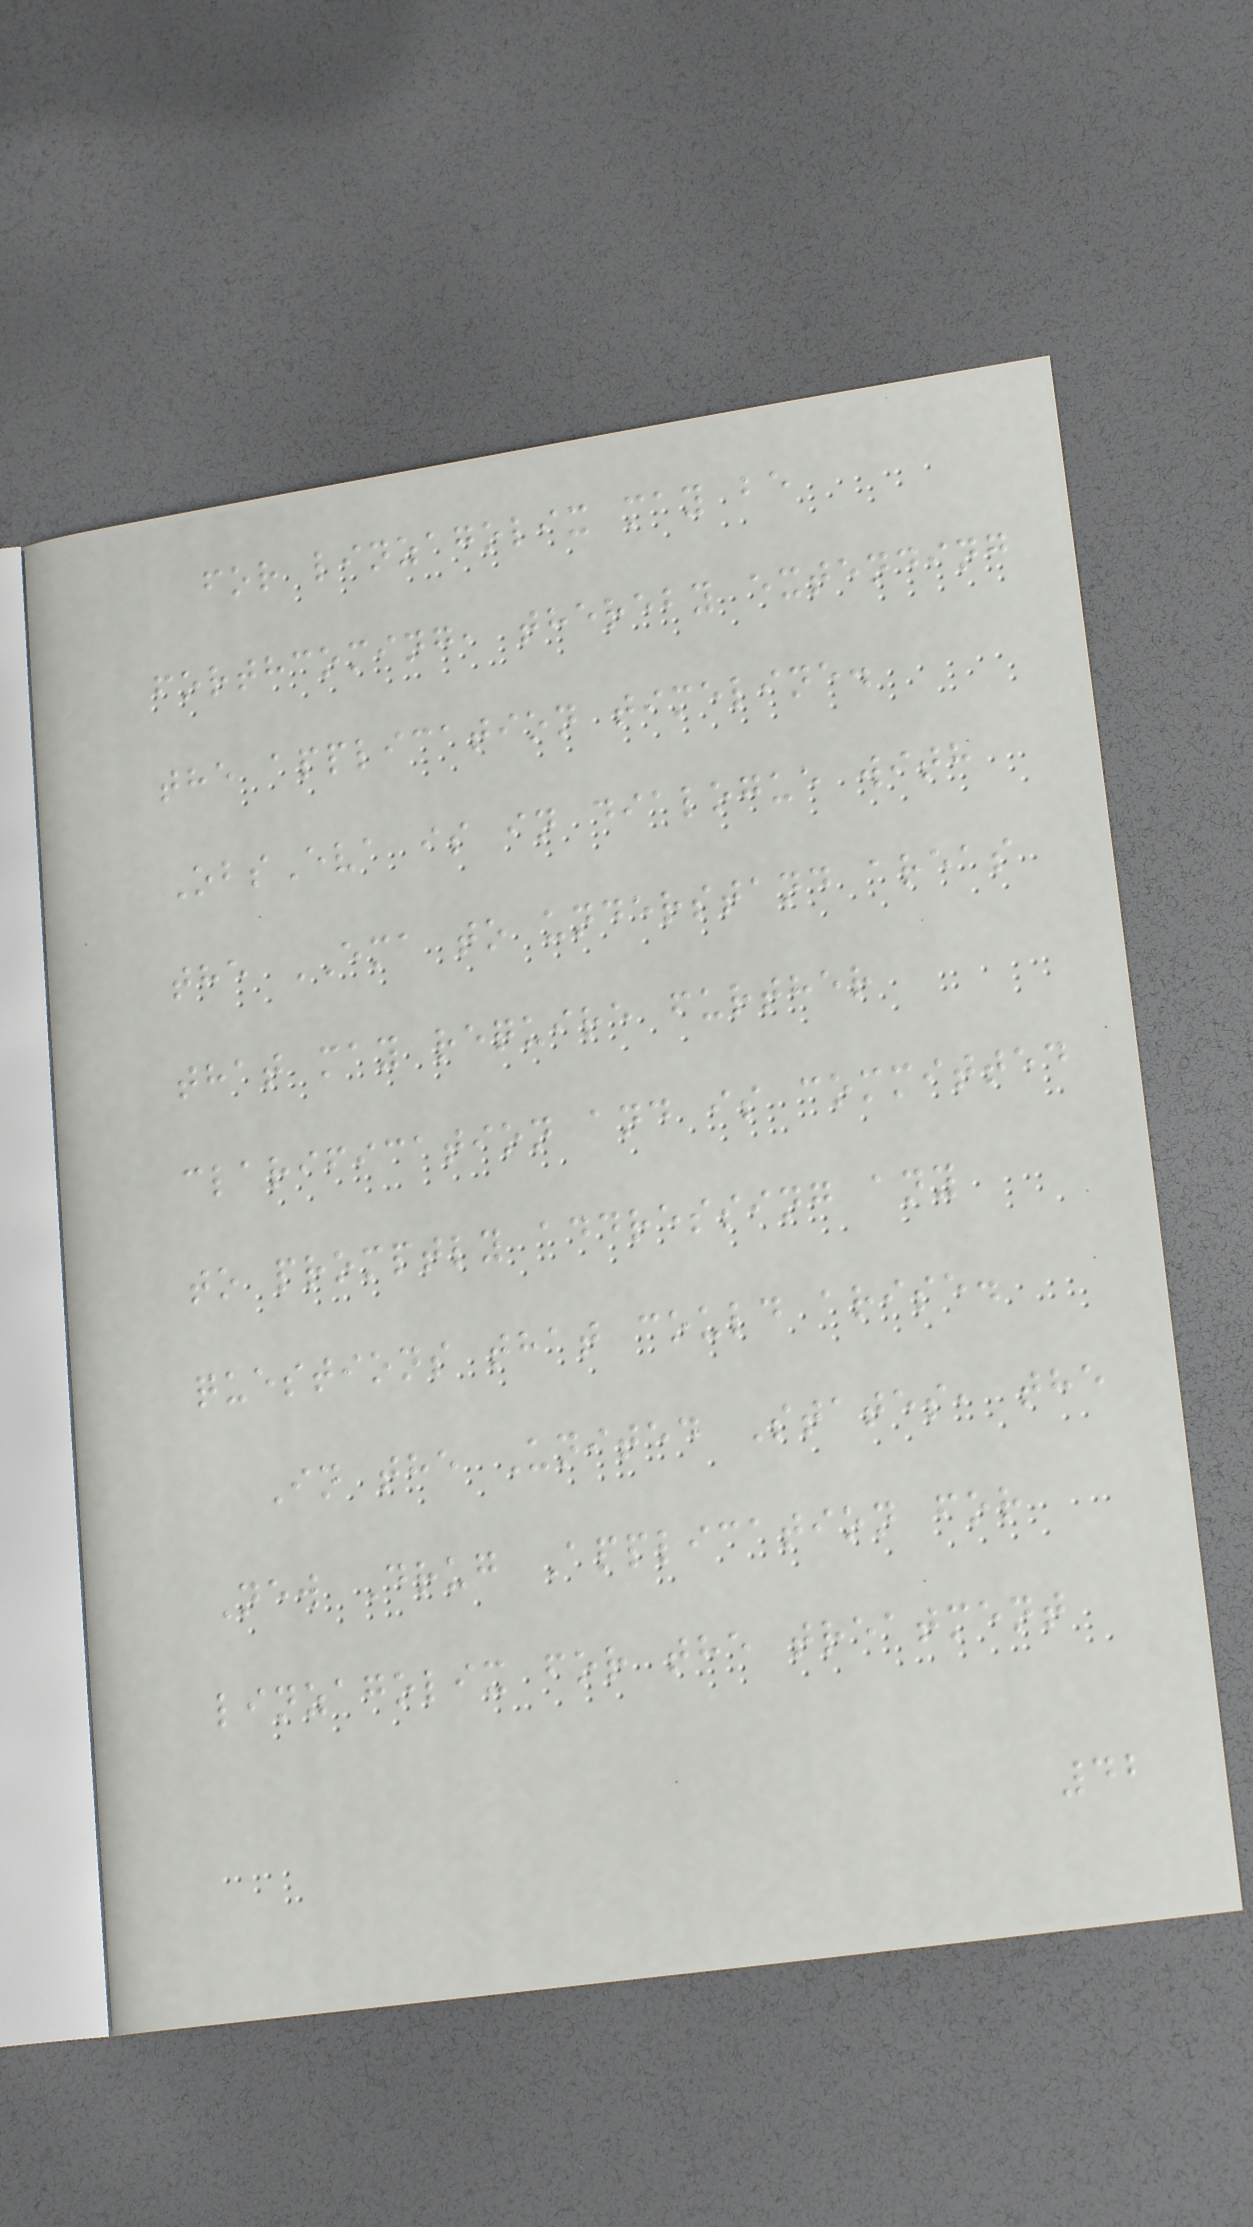for linzagolix may be
forthcoming, thereby extending
the application timeline.
ObsEva is in dialogue with
the EMA to understand areas
that may require further
clarification and is committed
to promptly addressing any
questions that could arise.
In the United States, the
New Drug Application for
linzagolix for the treatment
42
